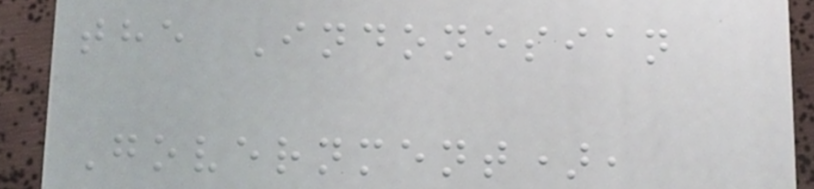the Indonesian
Government),
